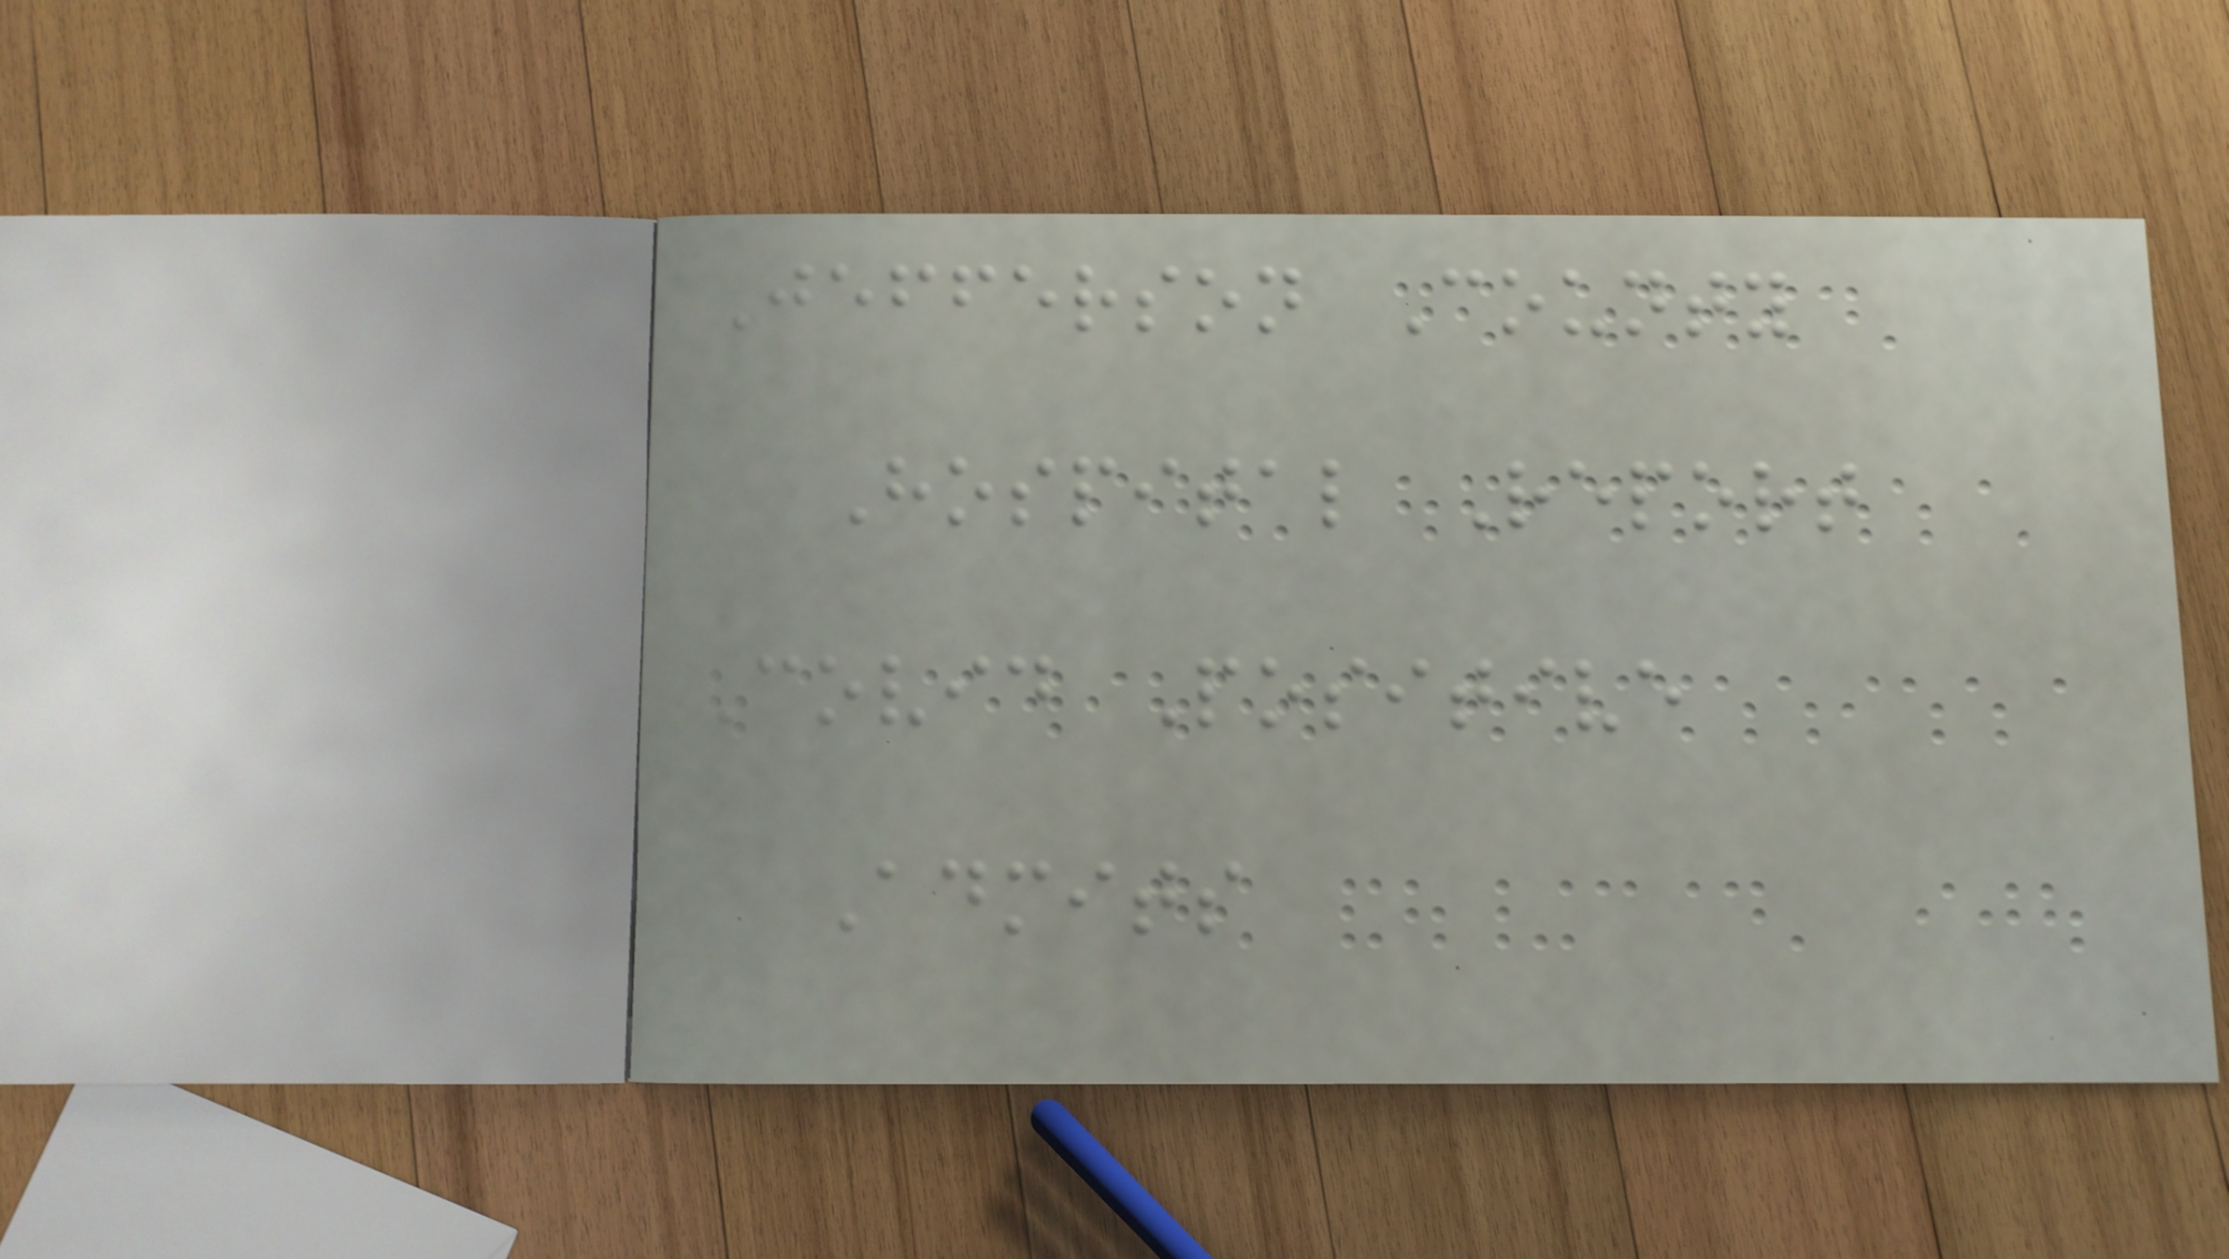Jefferson County
Hospital Report
Covid Positive
Admits
